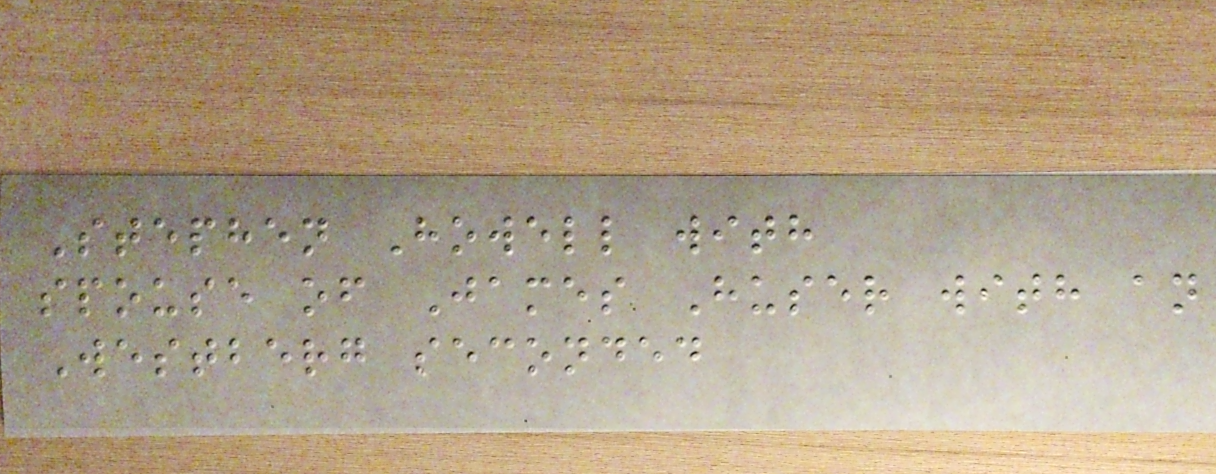Stephen Howell with
spouse of James Huser with an
Westberg seconded
